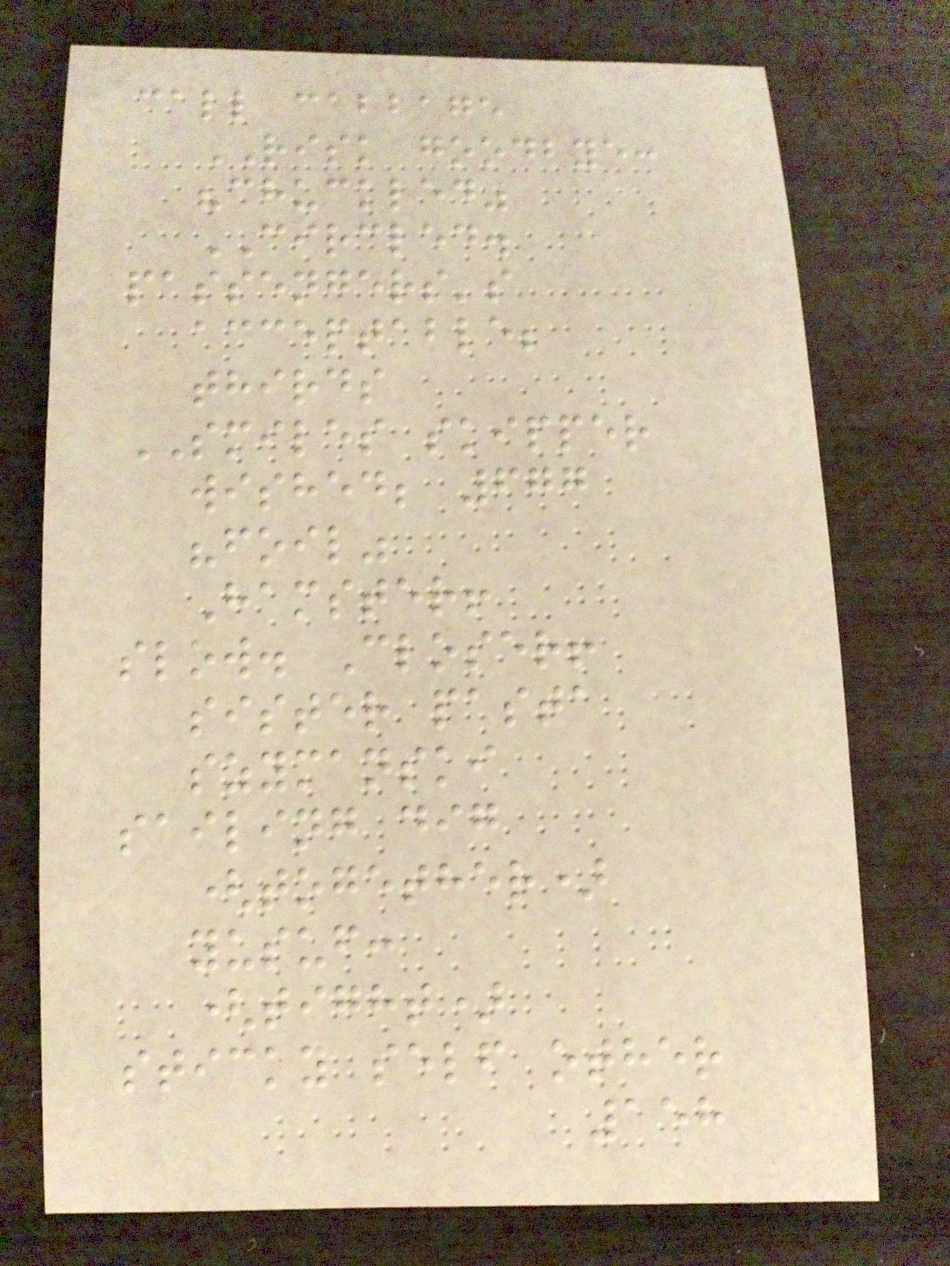call cabbage
RISK goodbye:
"chuckled"
CIRCLED.
passengers's
acceptable;
thirds
SMILES skipper
wished; 677
"foil"
Hamster!
slow. Closer!
sister pasta
szymanski
sailing dig
(together)
yusuf:
(tight)
sticky self other
158
